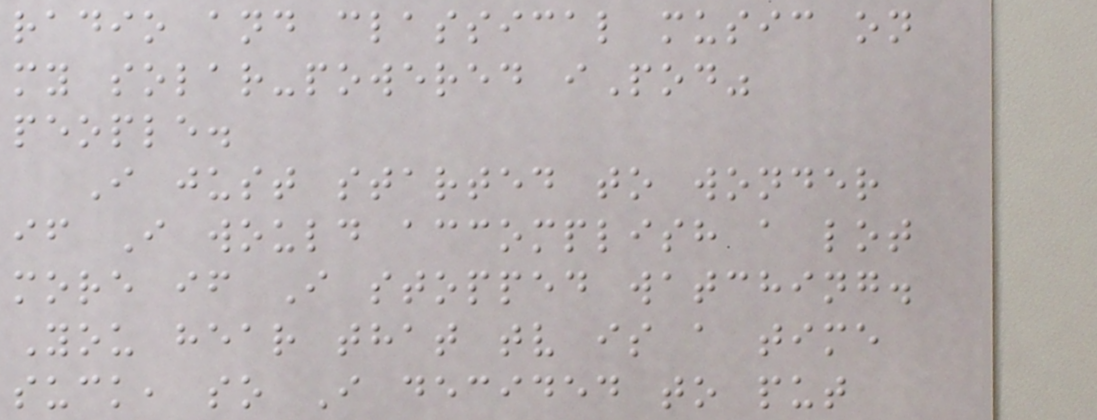radio and classical music on
my solar-powered iPod"
people.
I just started to wonder
if I would accomplish a lot
more if I stopped watching.
You hear that tv is a time
suck, so I decided to put
